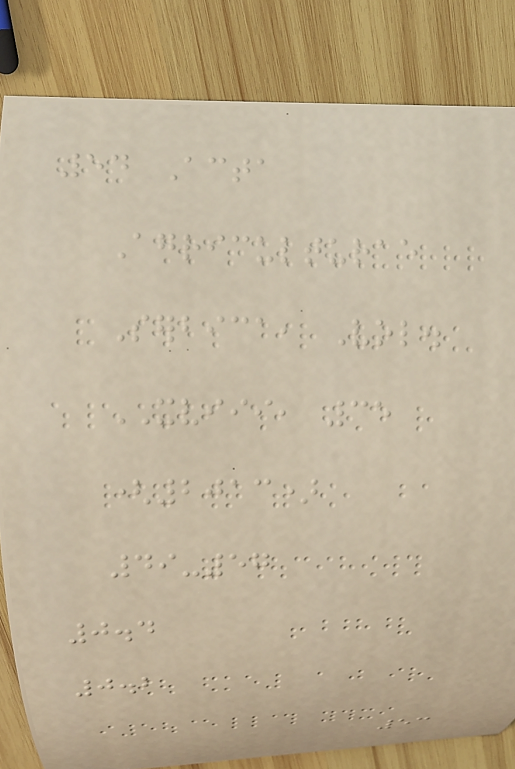54 Acta
Agriculturae
Serbica, Vol.
XVIII, 35
(2013)
49-57
0.4
0.2
53
